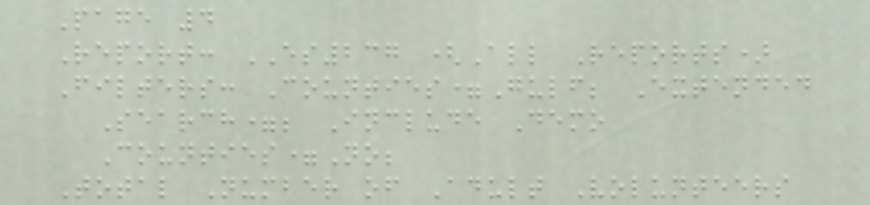Page 4
Report: ES237 (All Reports)
Filters: Counties=Gulf; Extended
Search=; Include Demo
Counties=No;
Total Number of Adult Volunteers
